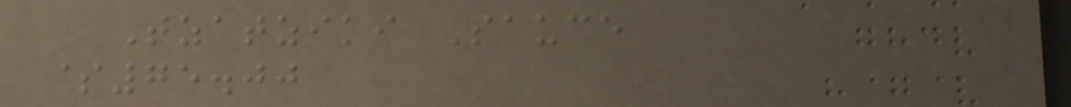Tzatziki Sauce
$75.00
